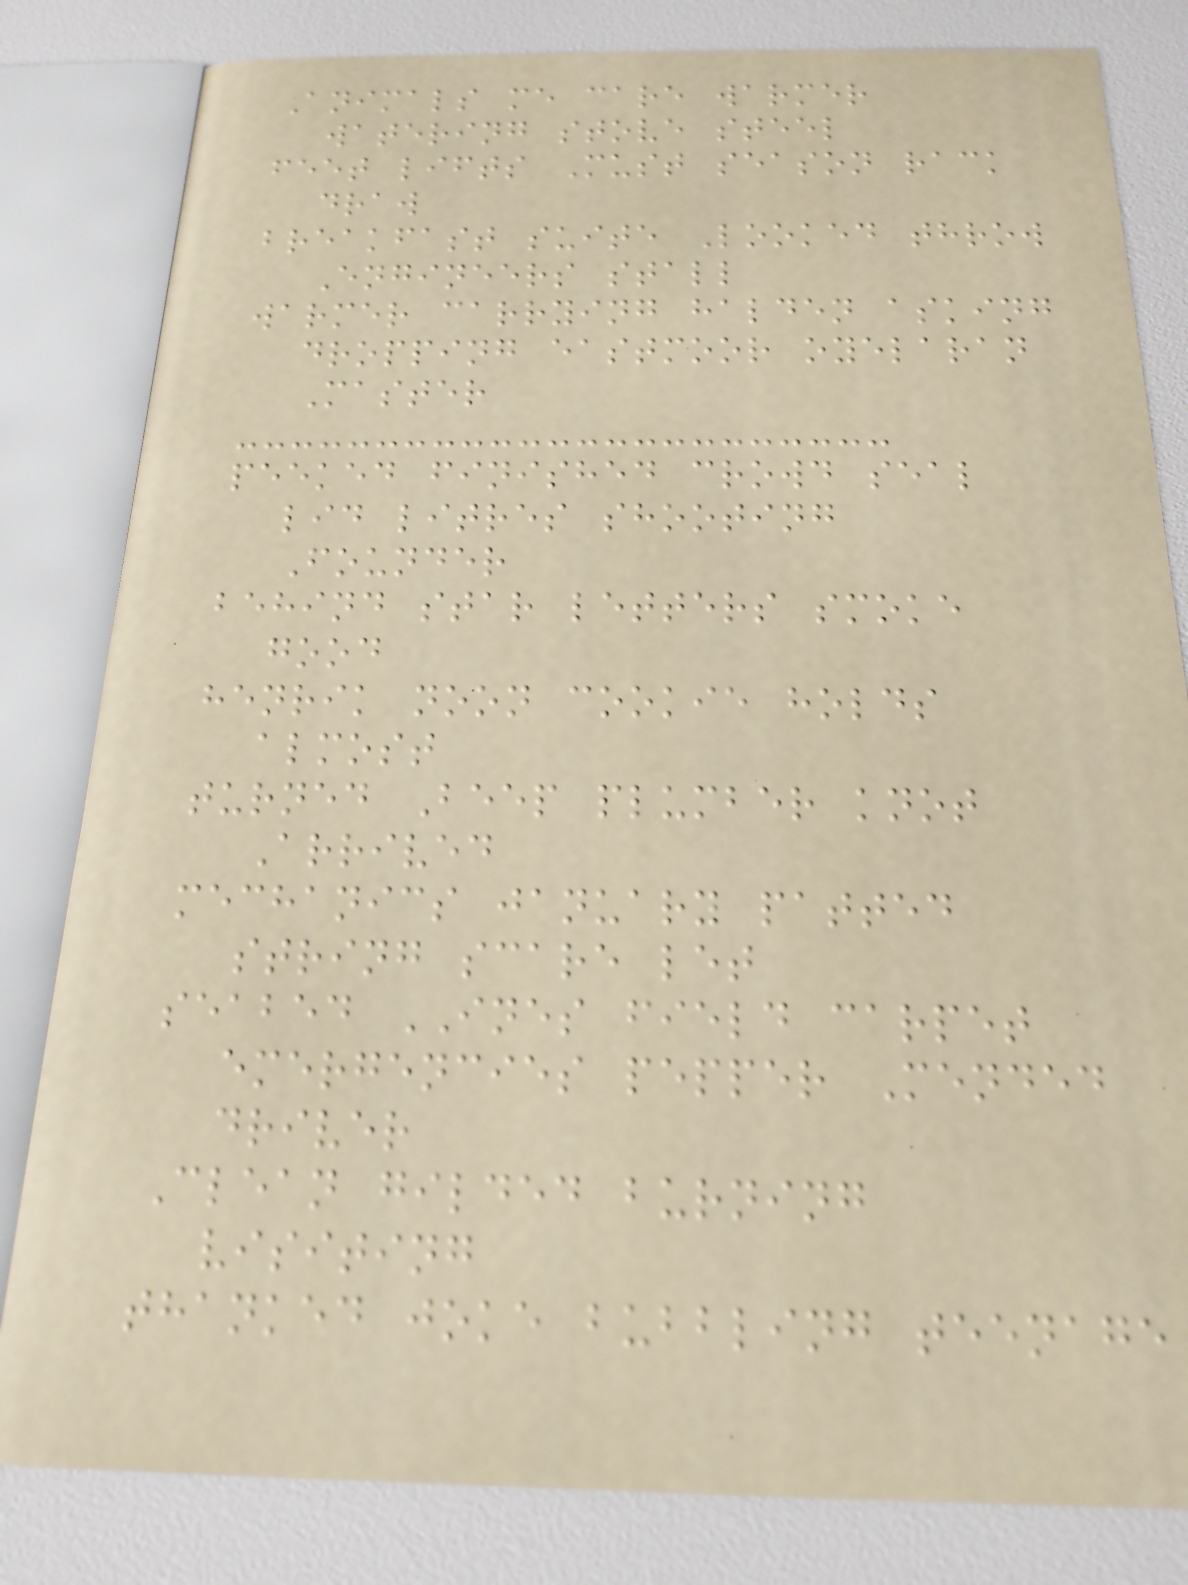Animals me care warmer
watering stove steel
feet lifts Must season rack
draw
breakfast suite Looked throw
Engineers stall
warmer carrying halden asking
dropping eastmoor oyelaran
Master
peeked finished crowd seal
lid litres shooting
Founder
behind star letters smoke
good
henrik noon cookie holds
almost
turned Beep plumber knot
Arrived
mechanics january patted
string scare let
seabed INES field carpet
emergencies pepper Mended
driver
Clean gilded burning
visiting
thanked joke bubbling teenage
